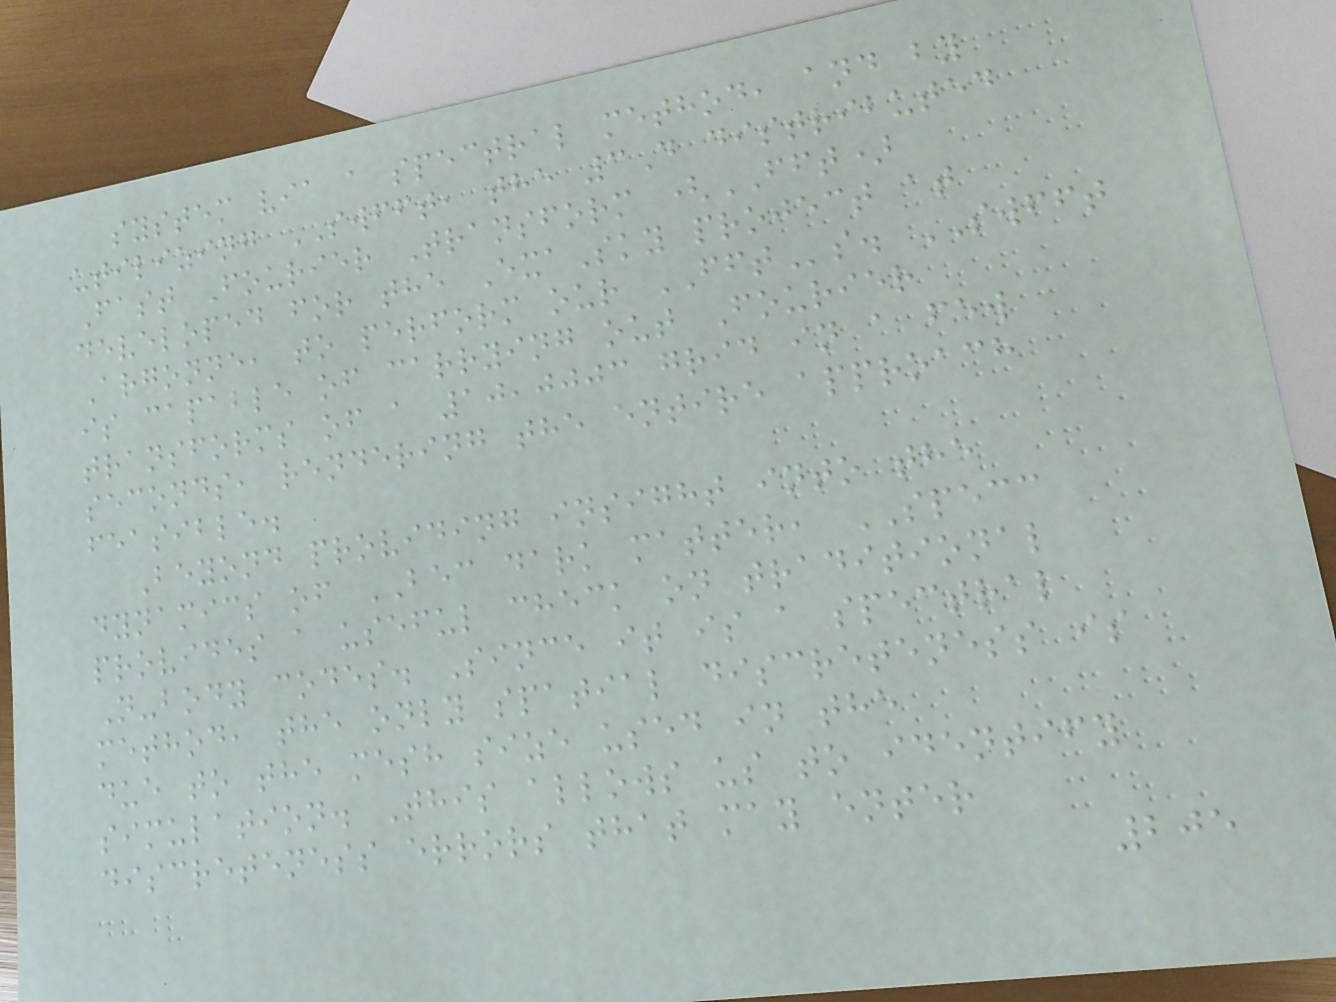system via a spectral method, and by
utilizing SWFFT, the 3D distributed
Fast Fourier Transform (FFT)
developed for the ExaSky project at
Argonne, to perform our FFTs. SWFFT
is capable of carrying out Fourier
transforms of a 10,0003 grid in a few
seconds, rendering the entire approach
feasible.
Beyond providing insight into the
dynamics of BEC dark matter, SPECC
provides a useful check on traditional
N-body codes. Since it is a spectral
method, the only spatial discreteness is
due to the mesh size used in the
simulation. This allows us to identify
discreteness errors that may enter
205
